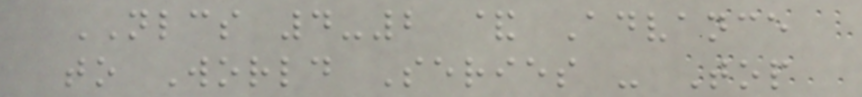NLCS 4-2 & Advance
to World Series - Top
